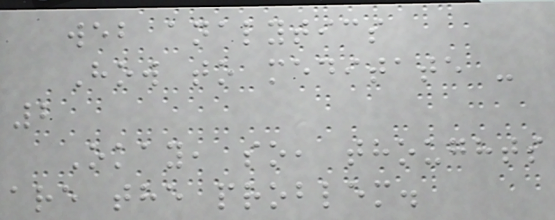web analytics
How to meditate -
2
Okay, so, thoughts
are the problem.
